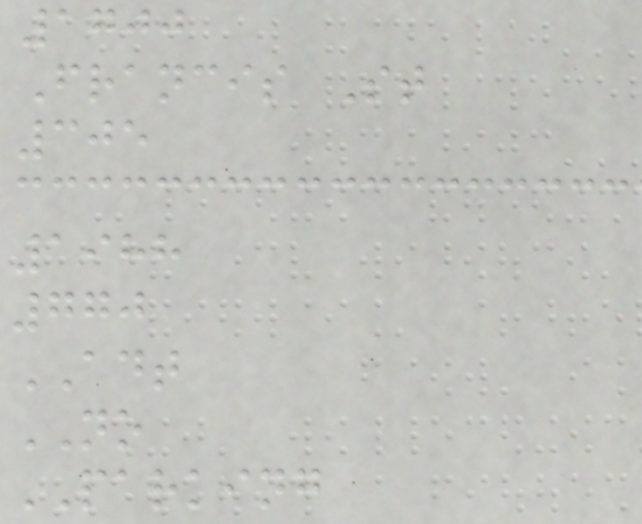1700
Francis St
305
1988
770
ADT
NO
PARKING
